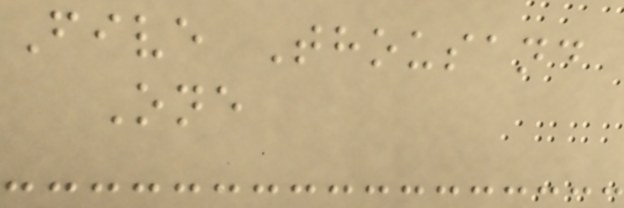Five Thousand
One
